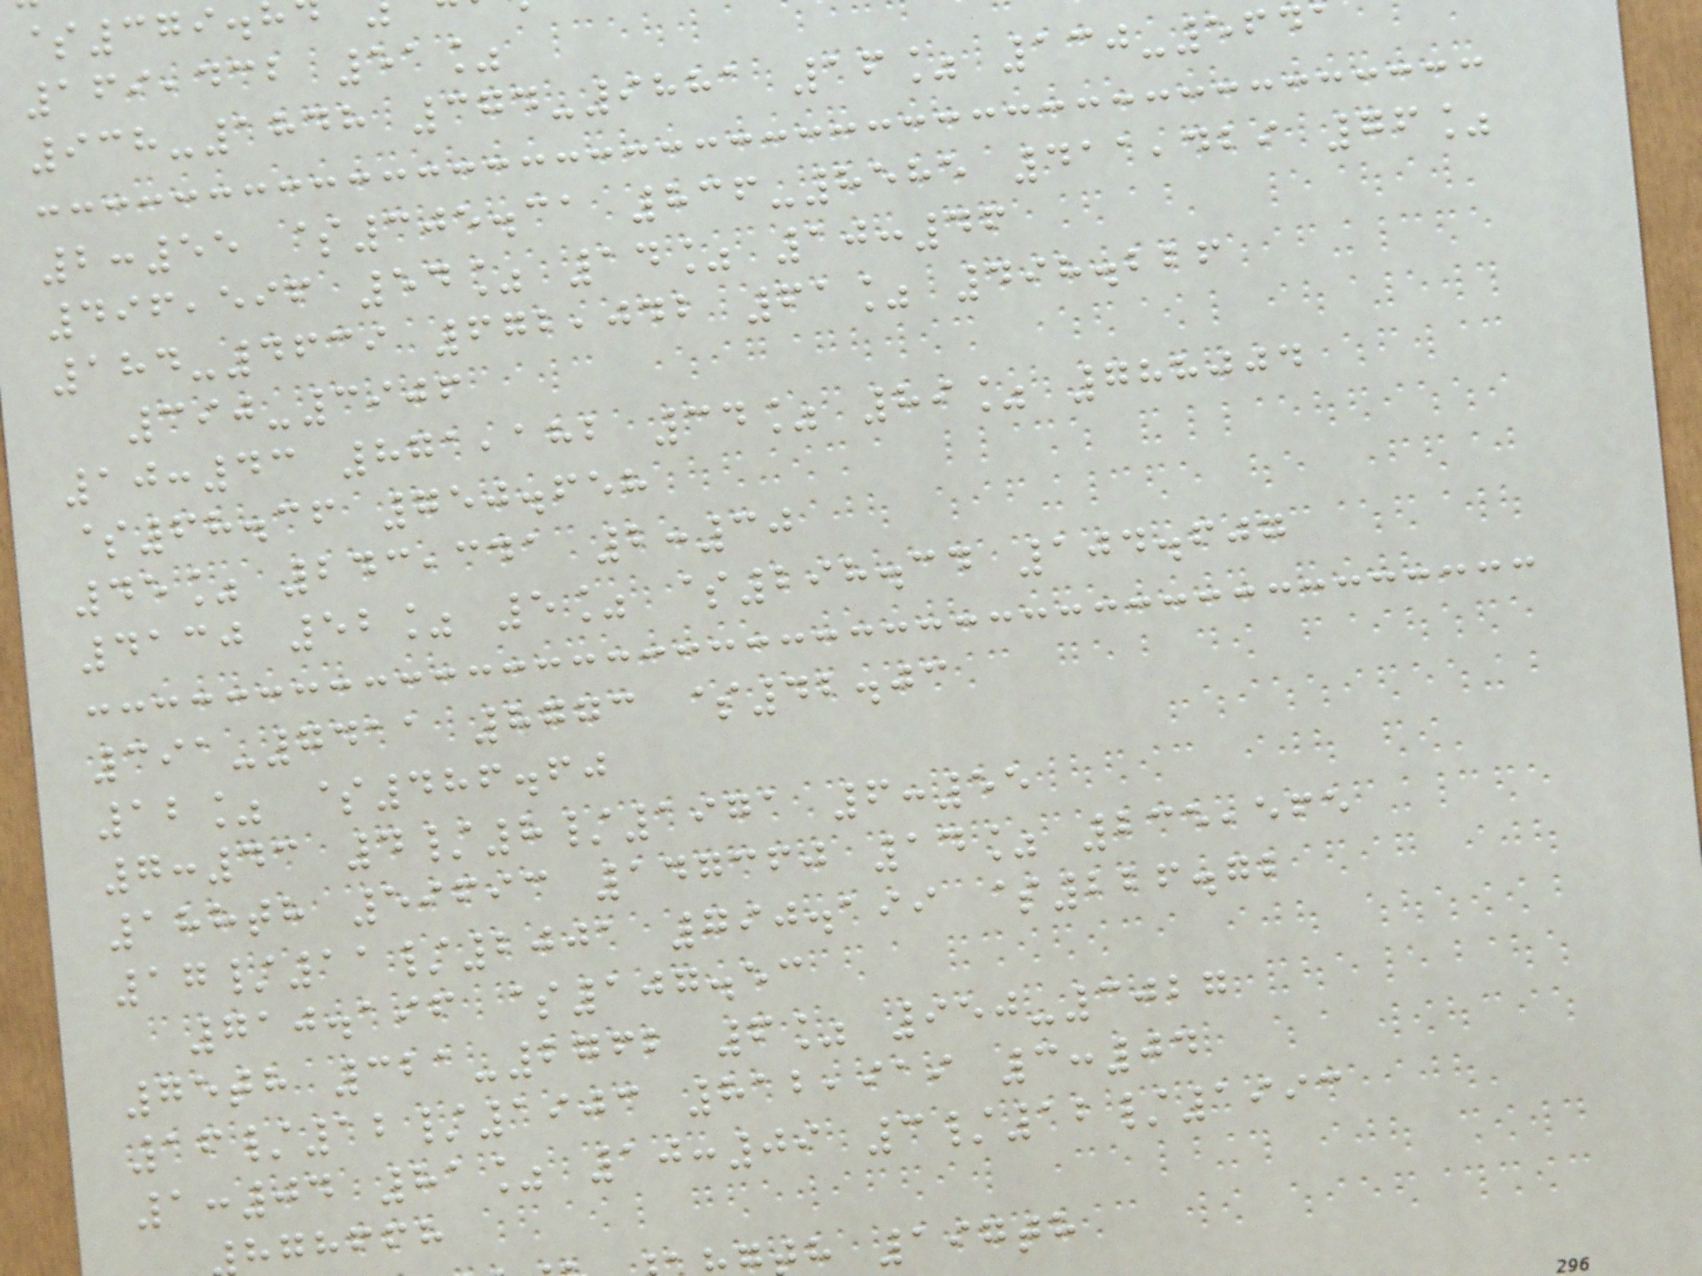$379.
169,432 51%
938-1848 374-9881 16% 130-5641
2:55 $305.31 836-8585 411,429 76%
496,596 54% 14% 10:46
184-4639 672,042 61% 498.226
390-3906
10:43 871,182 34% 89% 788004
$68.36 750.658
45% 243,341 2:30
4130 52% 5% $298.34 104.607
391-7411 8773 $42.03
12% $486.60
7:43 4/8/1971 6:55
188th 59693 147360 14% 235,565
17/11/2001 790.199 $226.72
710.196 $107.53
75th 321-2762 6% 950-3027
16/12/1903 812,919 3:04
1:04 81% 10:09 3/12/1993
hghffh
h 197th
